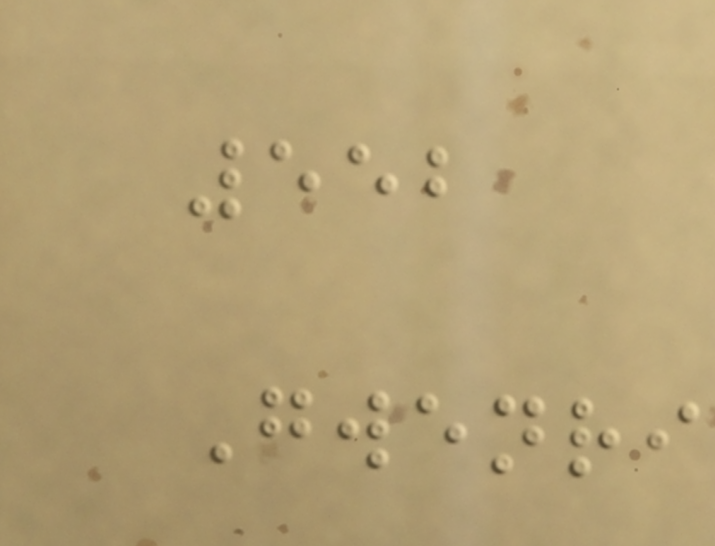552
Gwenri
